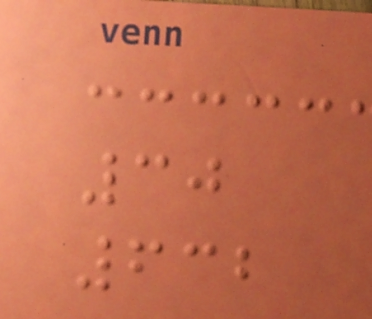30
632
